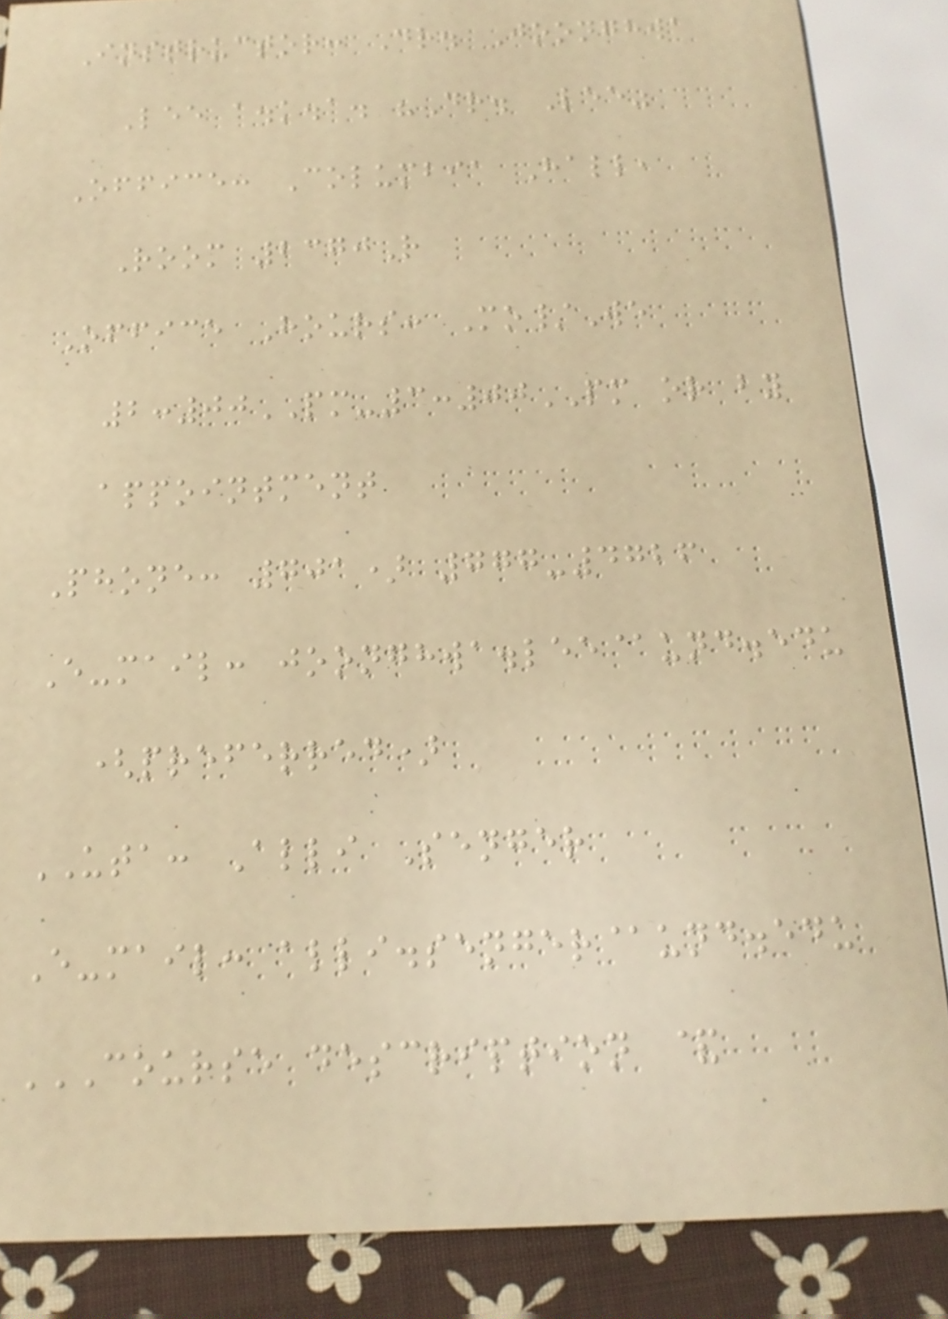Instructor: Dr. Joonghwa
Lee a.k.a. "Dr. Lee"
Office: Columbia Hall,
Room 2370R
Office Hours: Mo/We
2:00PM-3:00PM or by
appointment
Phone: 701) 777-4726
E-mail: joonghwa.lee@und.edu
(preferred)
UTA: Alli Senger
E-mail: alli.senger@und.edu
COURSE DESCRIPTION &
